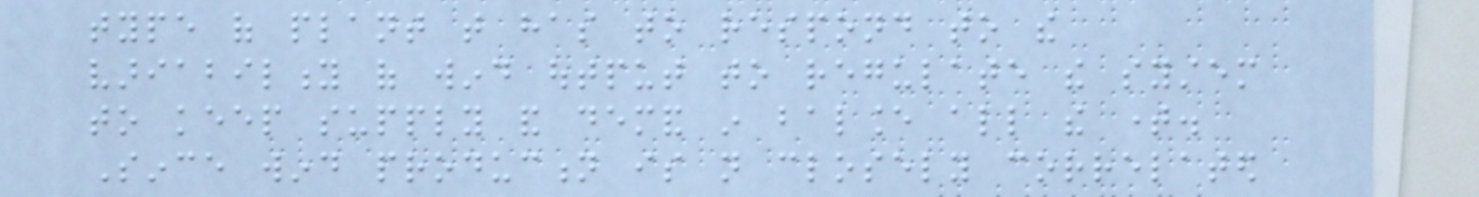type of plant that has to respond to the
variability of wind output to regulate the system
to keep supply and demand in balance all the time.
Since wind production is not closely correlated
